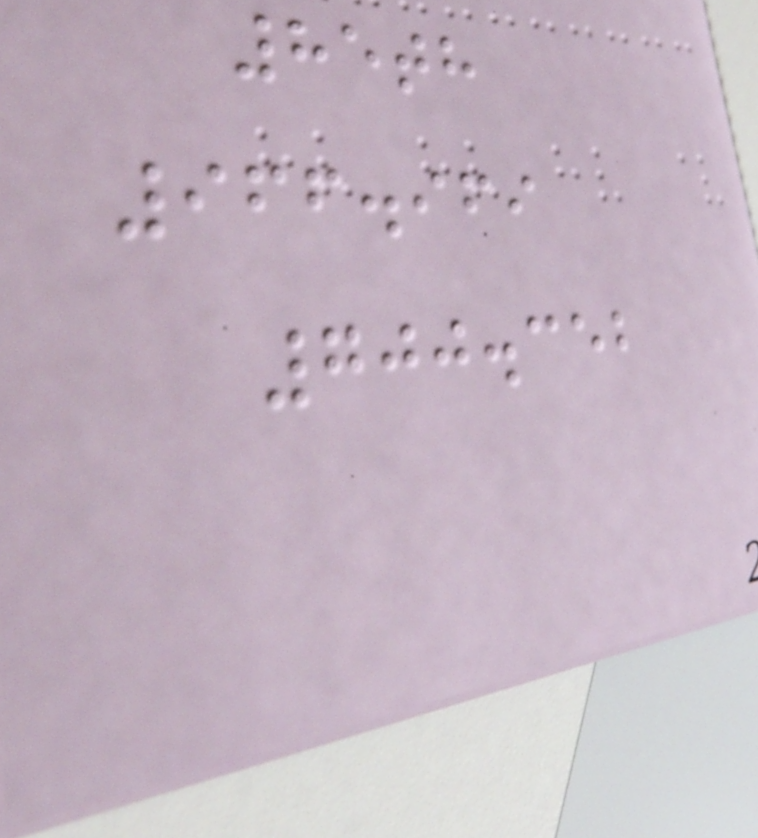85th
966.969
700.352
